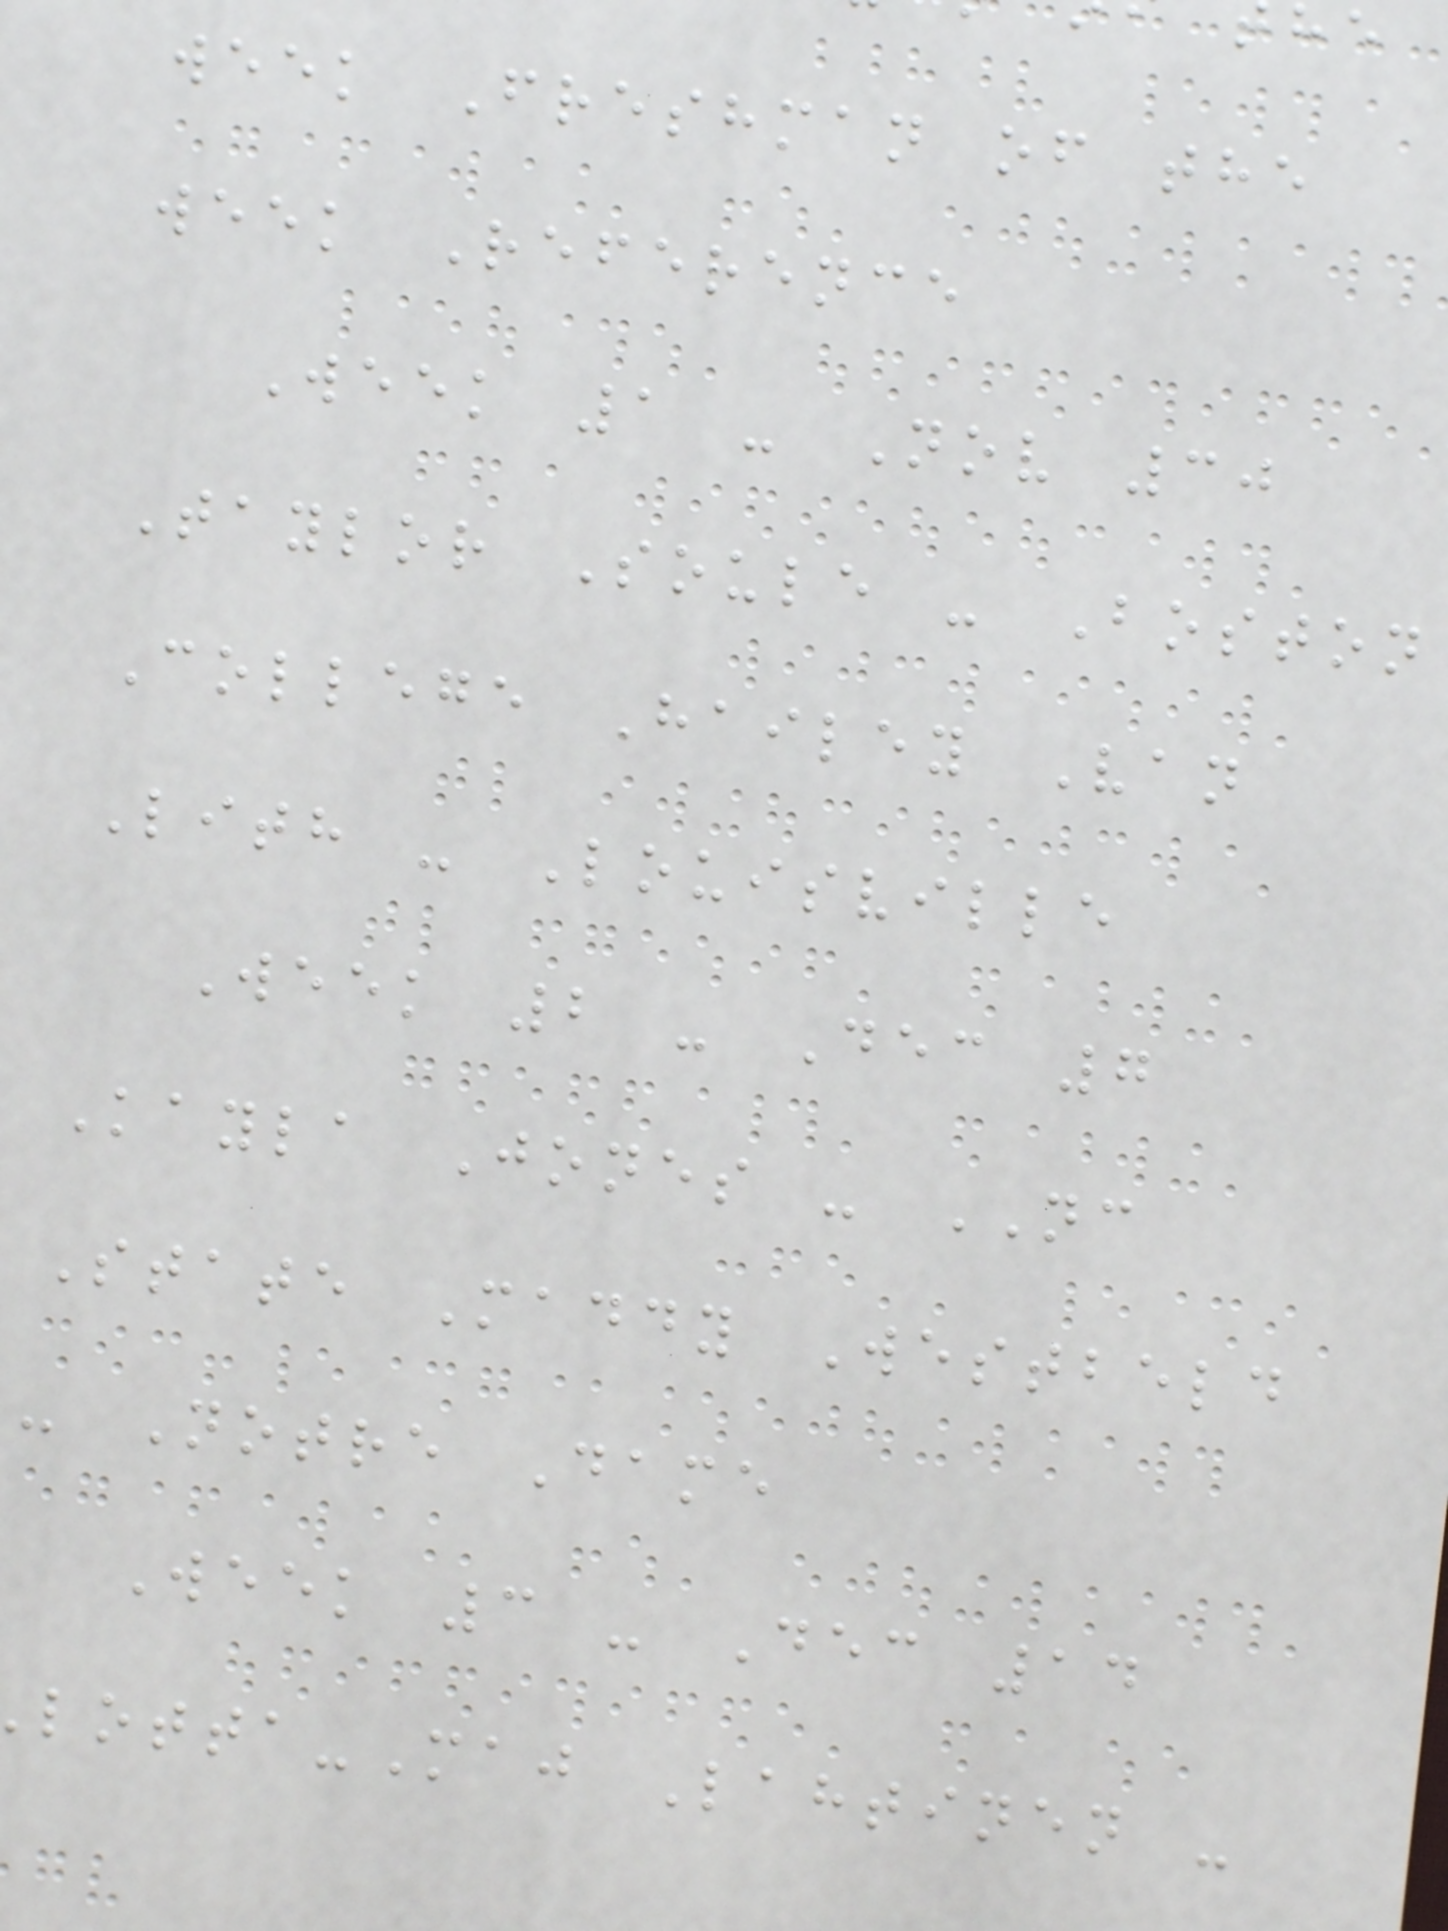week Freshman of the
week Reference
Week 1 - Nov 30
Taylor Soule - Boston
College Hailey Van
Lith - Louisville
Week 2 - Dec 7
Kayla Jones - NC
State Maddy Westbeld
- Notre Dame
Week 3 - Dec 14
otta-Maj Lahtinen -
